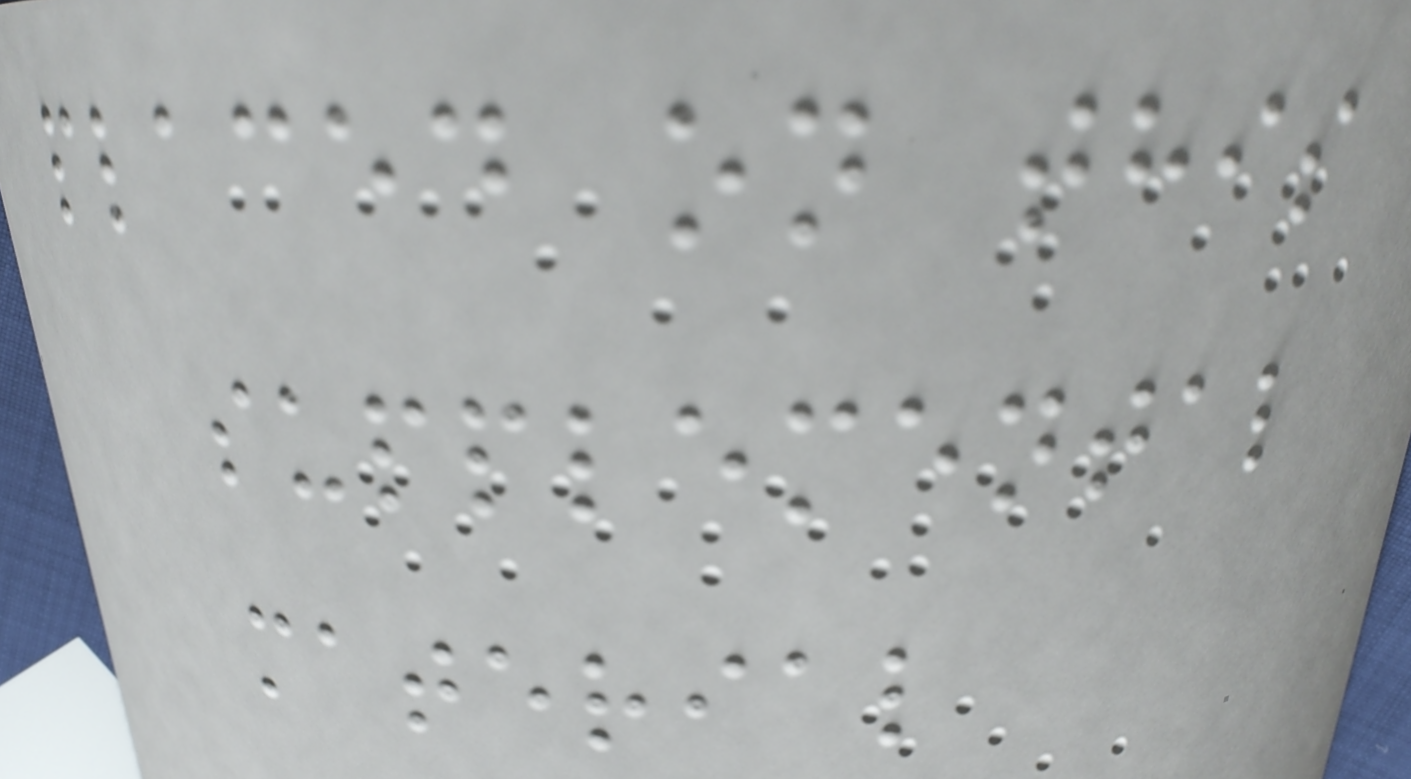placed on this
supplemental
material
